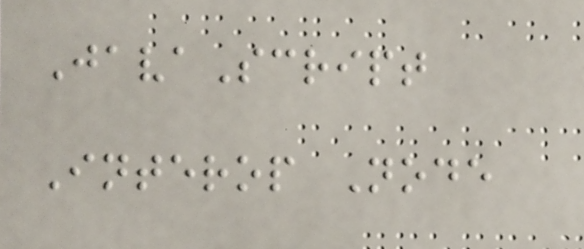JavaScript
Interop Node
